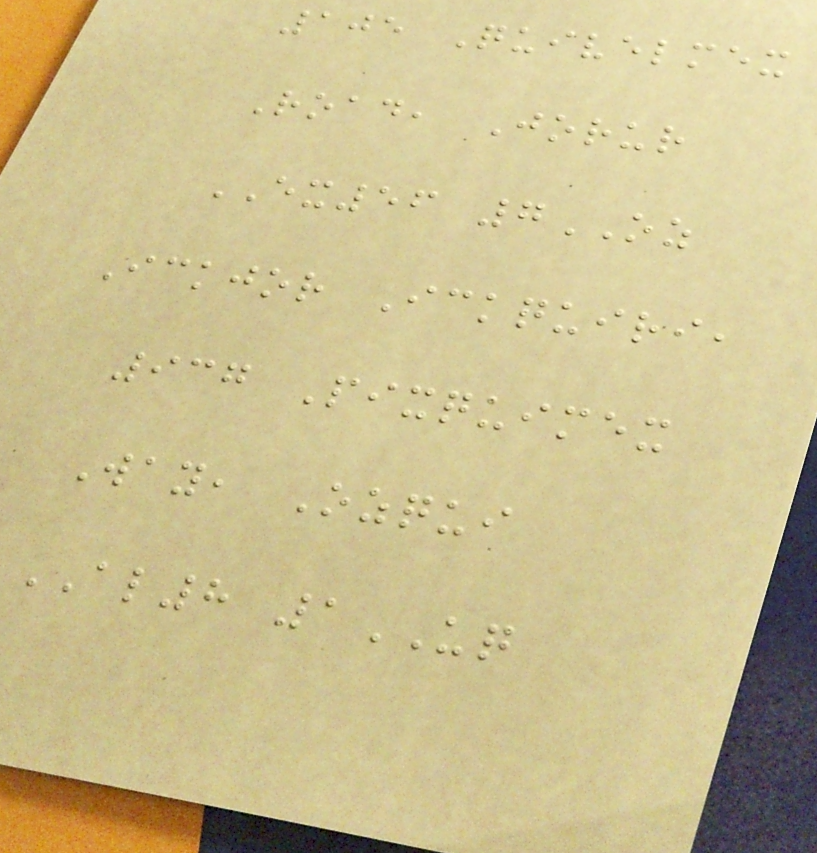105 Quivelmex
Road, Jorur
EX56 7OZ
Ickjor Ickquiri,
937 Pixquimex
Way, Ozqui
AL8 1UQ
